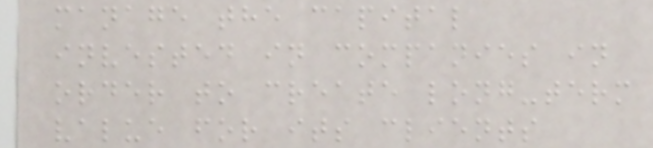manage the capital
invested in companies in
order to create long-term
value for its clients
